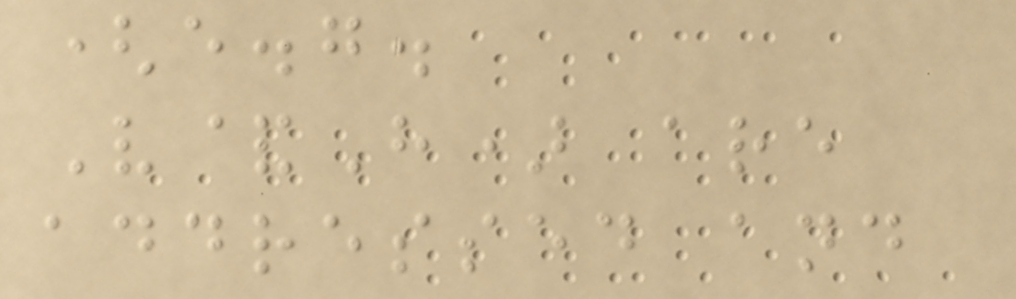(e.g.
V&H) are
addressed and
